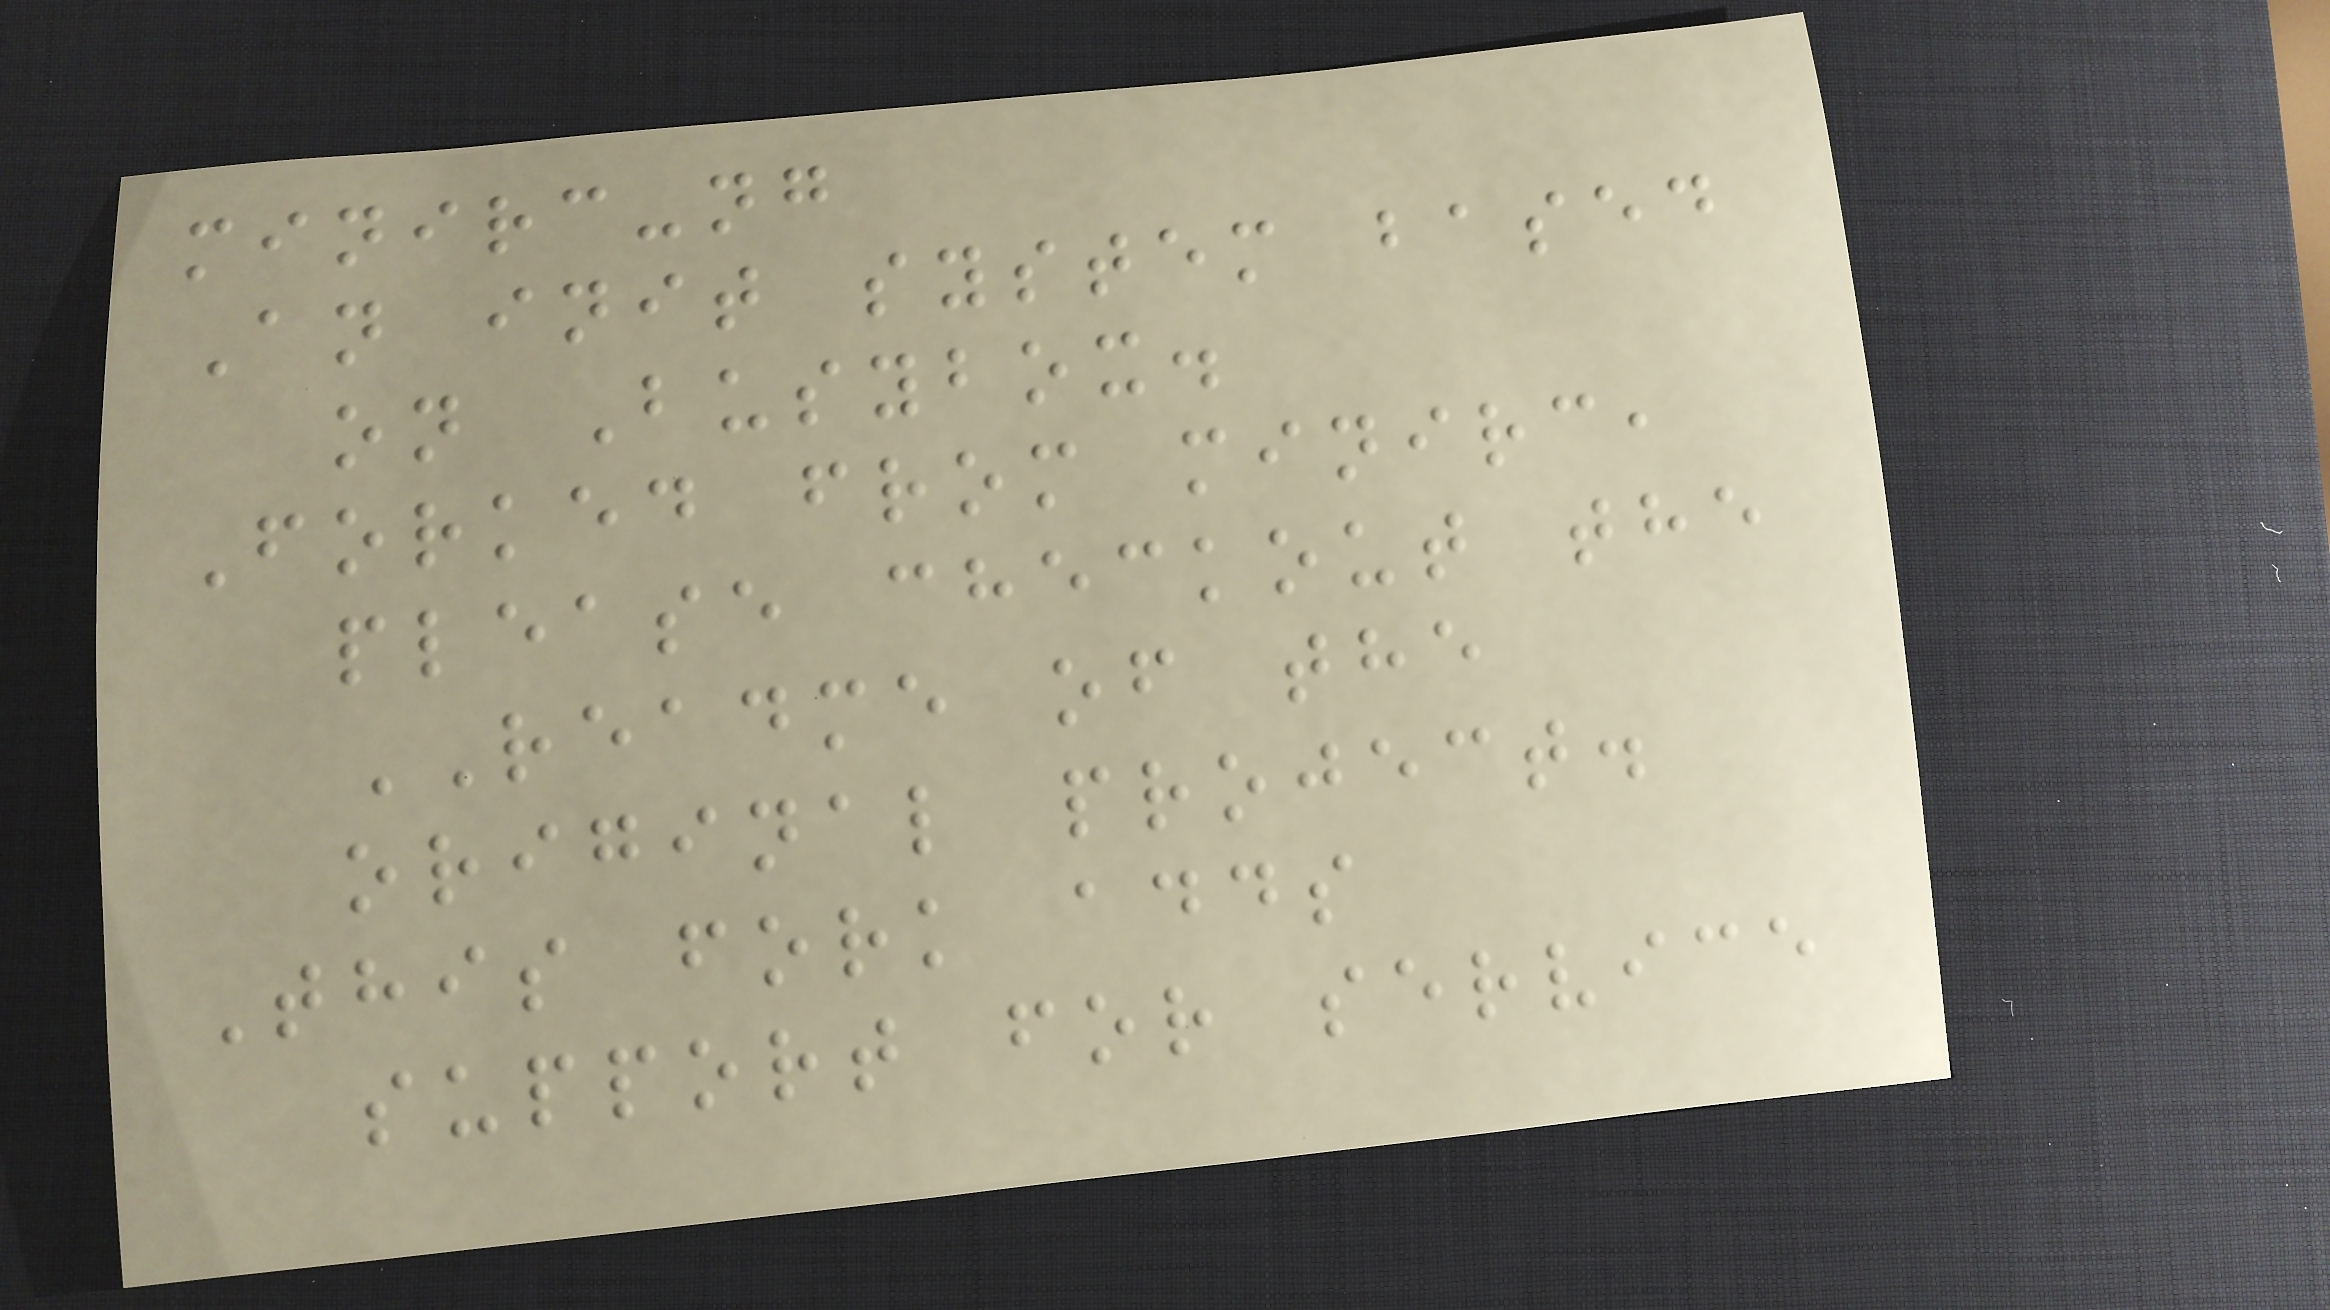minirc-ng
An init system based
on Busybox.
Forked from minirc,
please checkout the
README of the
original project.
This fork adds
support for service
